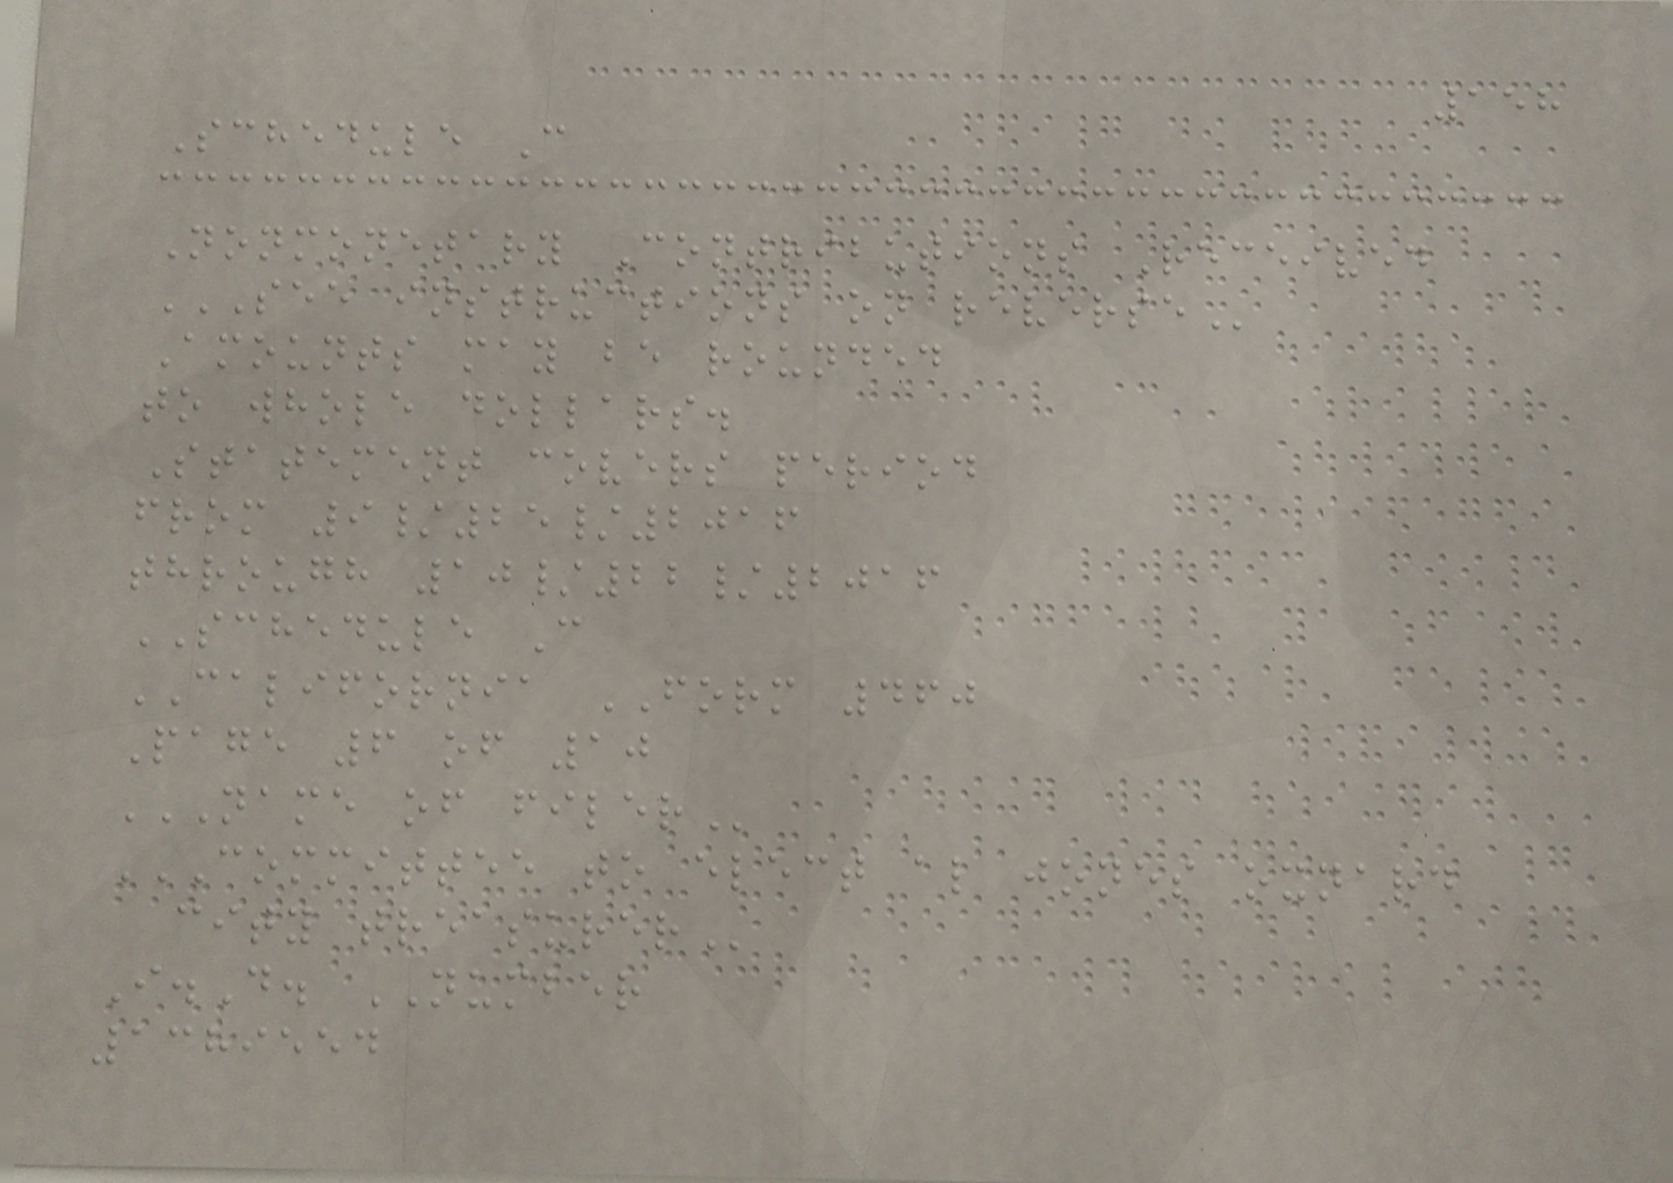158
Schedule C
Nonmonetary Contributions Received
SEE INSTRUCTIONS ON REVERSE
Amounts may be rounded
to whole dollars.
Statement covers period
from 9/25/2016
through 10/22/2016
SCHEDULE C
CALIFORNIA FORM 460
Page 6 of 10
NAME OF FILER
COMMITTEE TO ELECT AL JONES OXNARD
CITY TREASURER
I.D. NUMBER
1389554
